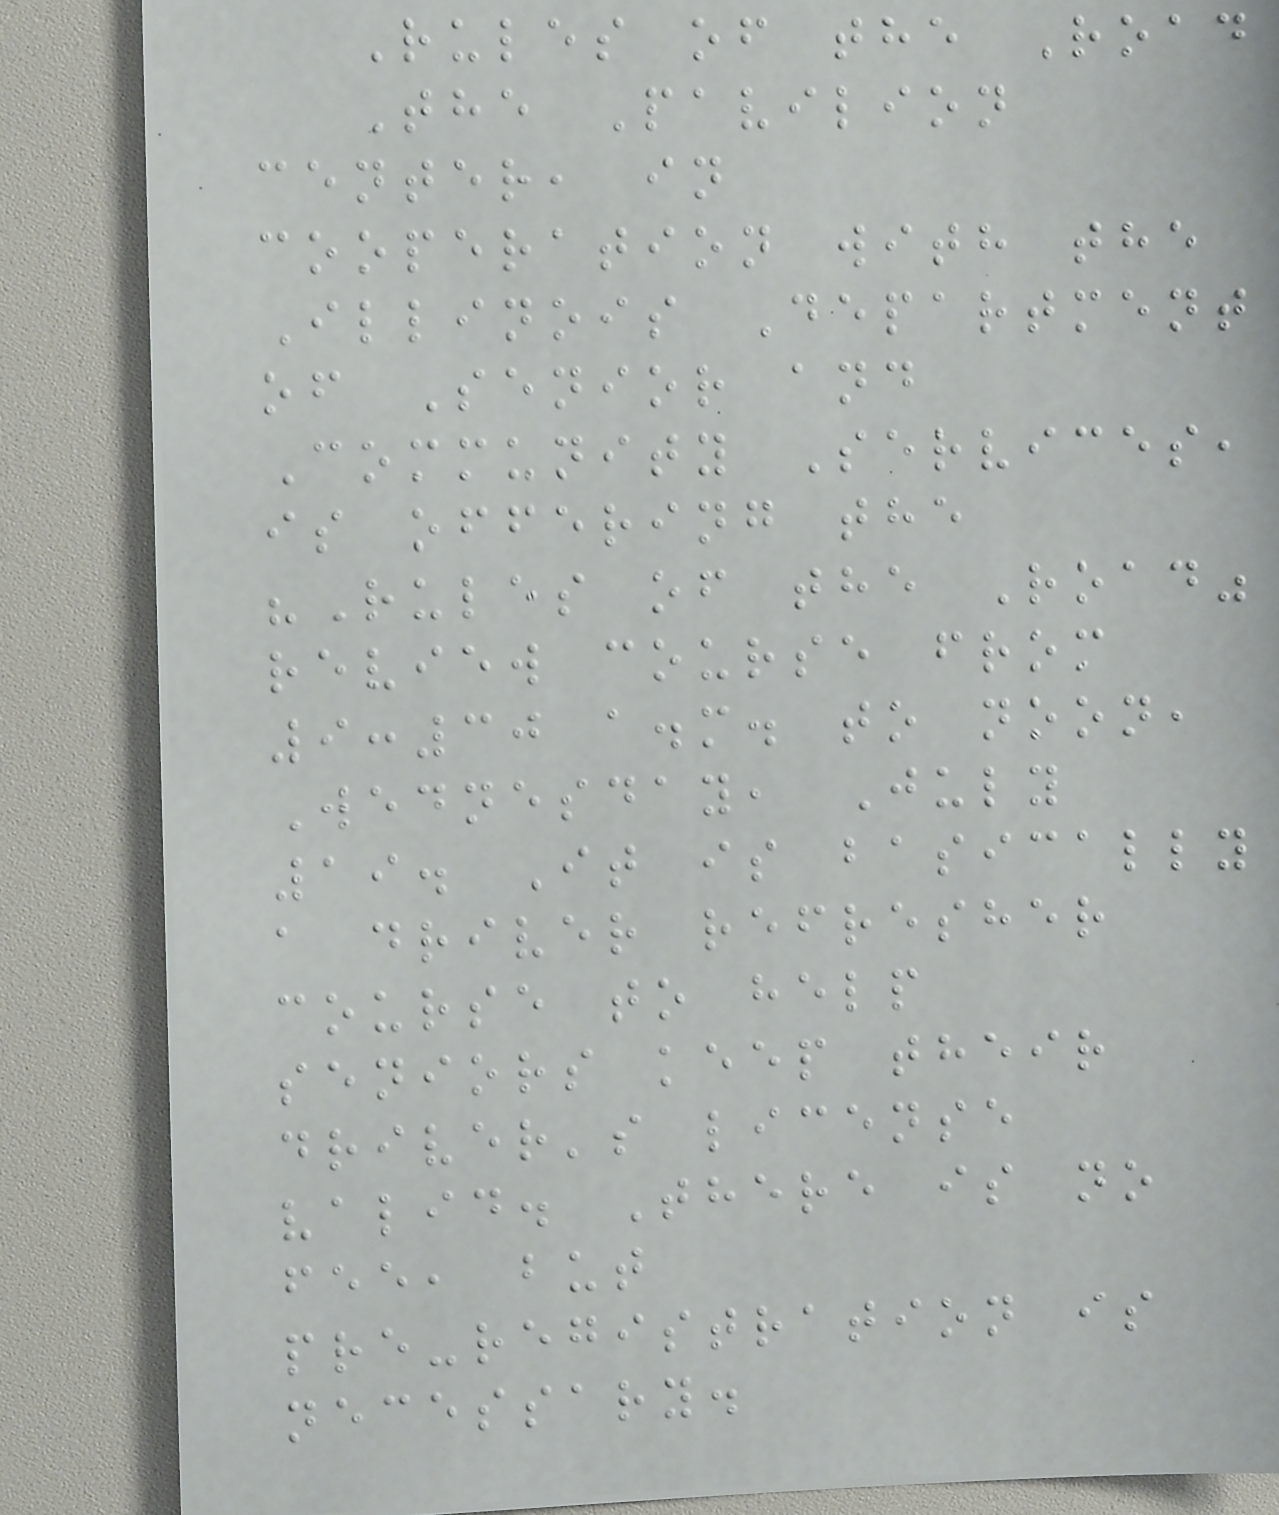Rules of the Road
The Pavilion
center, in
cooperation with the
Illinois Department
of Senior and
Community Services,
is offering the
"Rules of the Road"
review course from
9:30 a.m. to noon,
Wednesday, July
19. It is basically
a driver refresher
course to help
seniors keep their
driver's license
valid. There is no
fee, but
pre-registration is
necessary.
